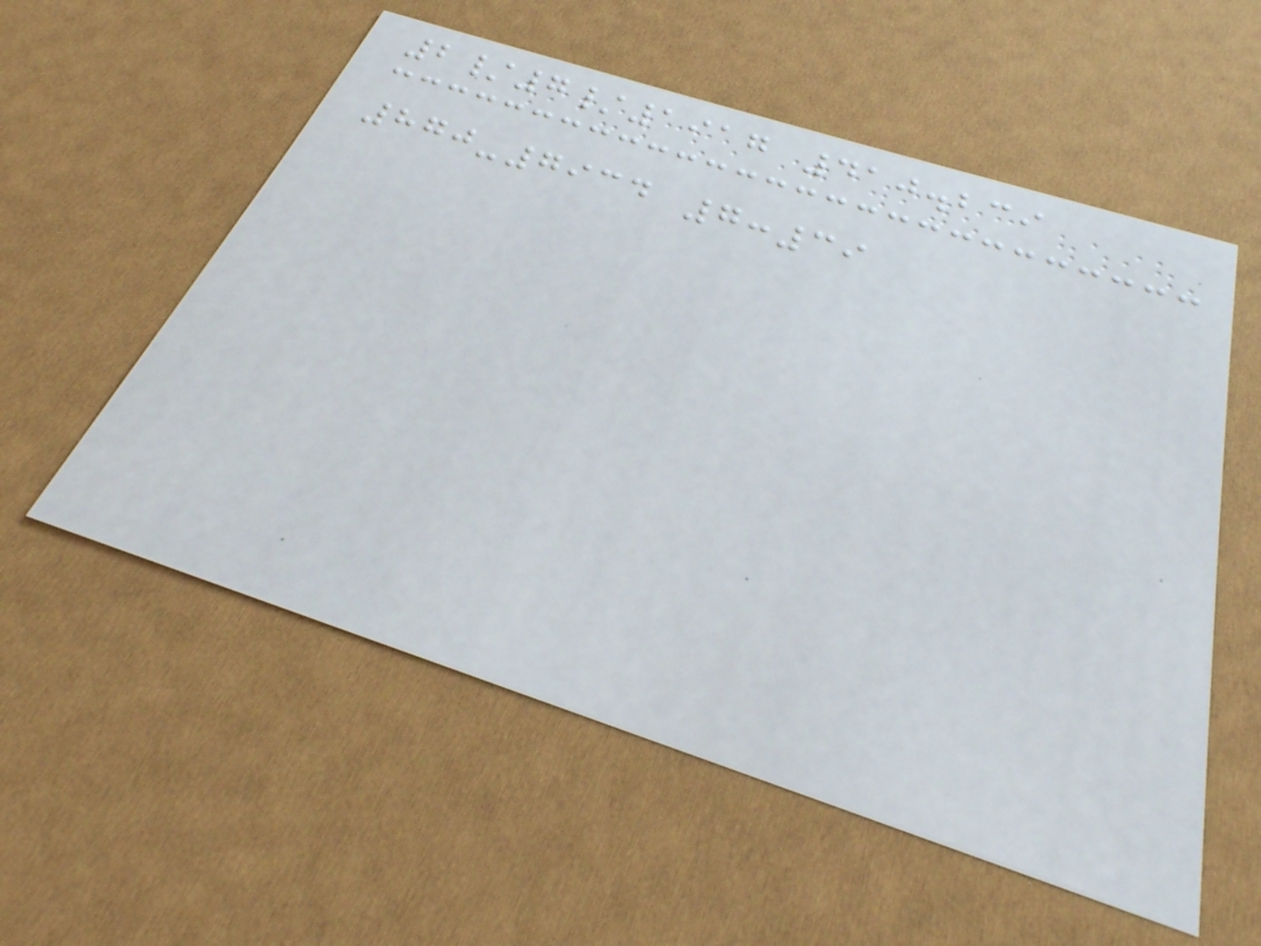2/7/1917 410.239
870-7934 7:39
